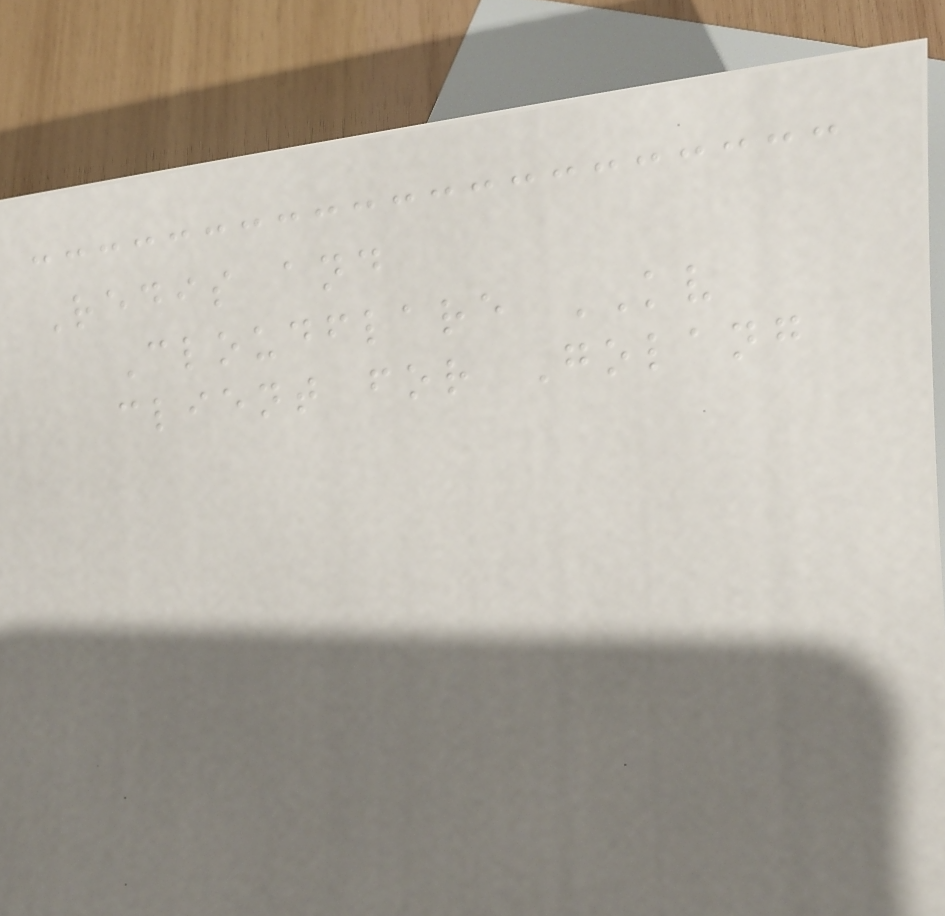Redis and
Cloudflare KV
client for Golang
